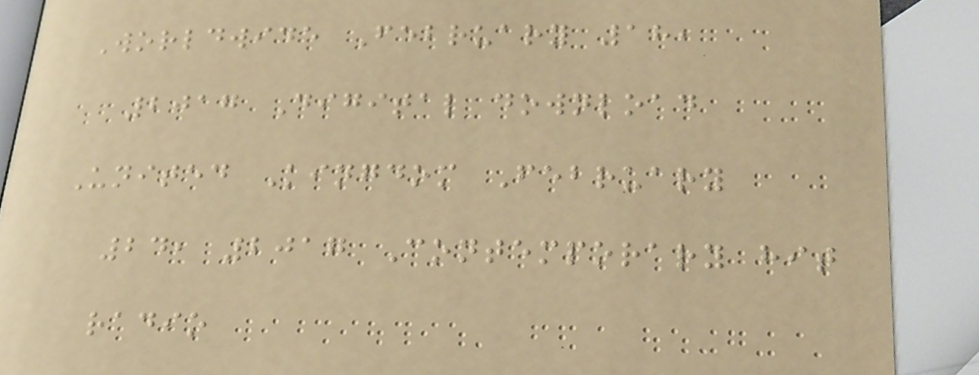Worldwide February 18,
2017 Digital download
United Kingdom February
24, 2017 Contemporary hit
radio
